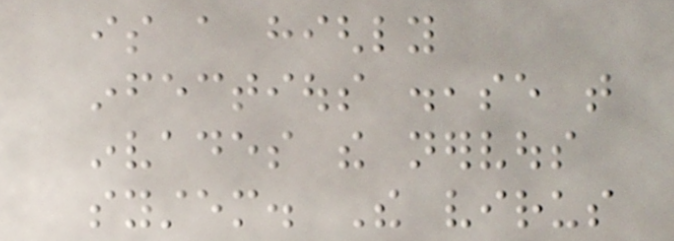is a highly
infectious disease that
invades the nervous
system. The virus
